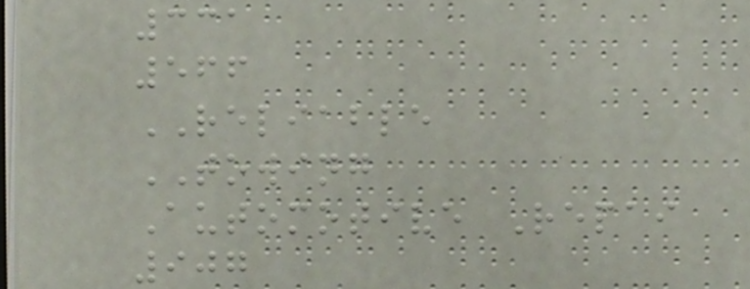331
566
RELIABLE
TOWING
Automotive Repai
907
